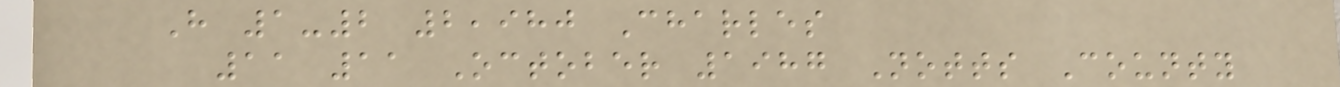H 1-2 2,980 Charles
11 11 October 1987 Notts County
